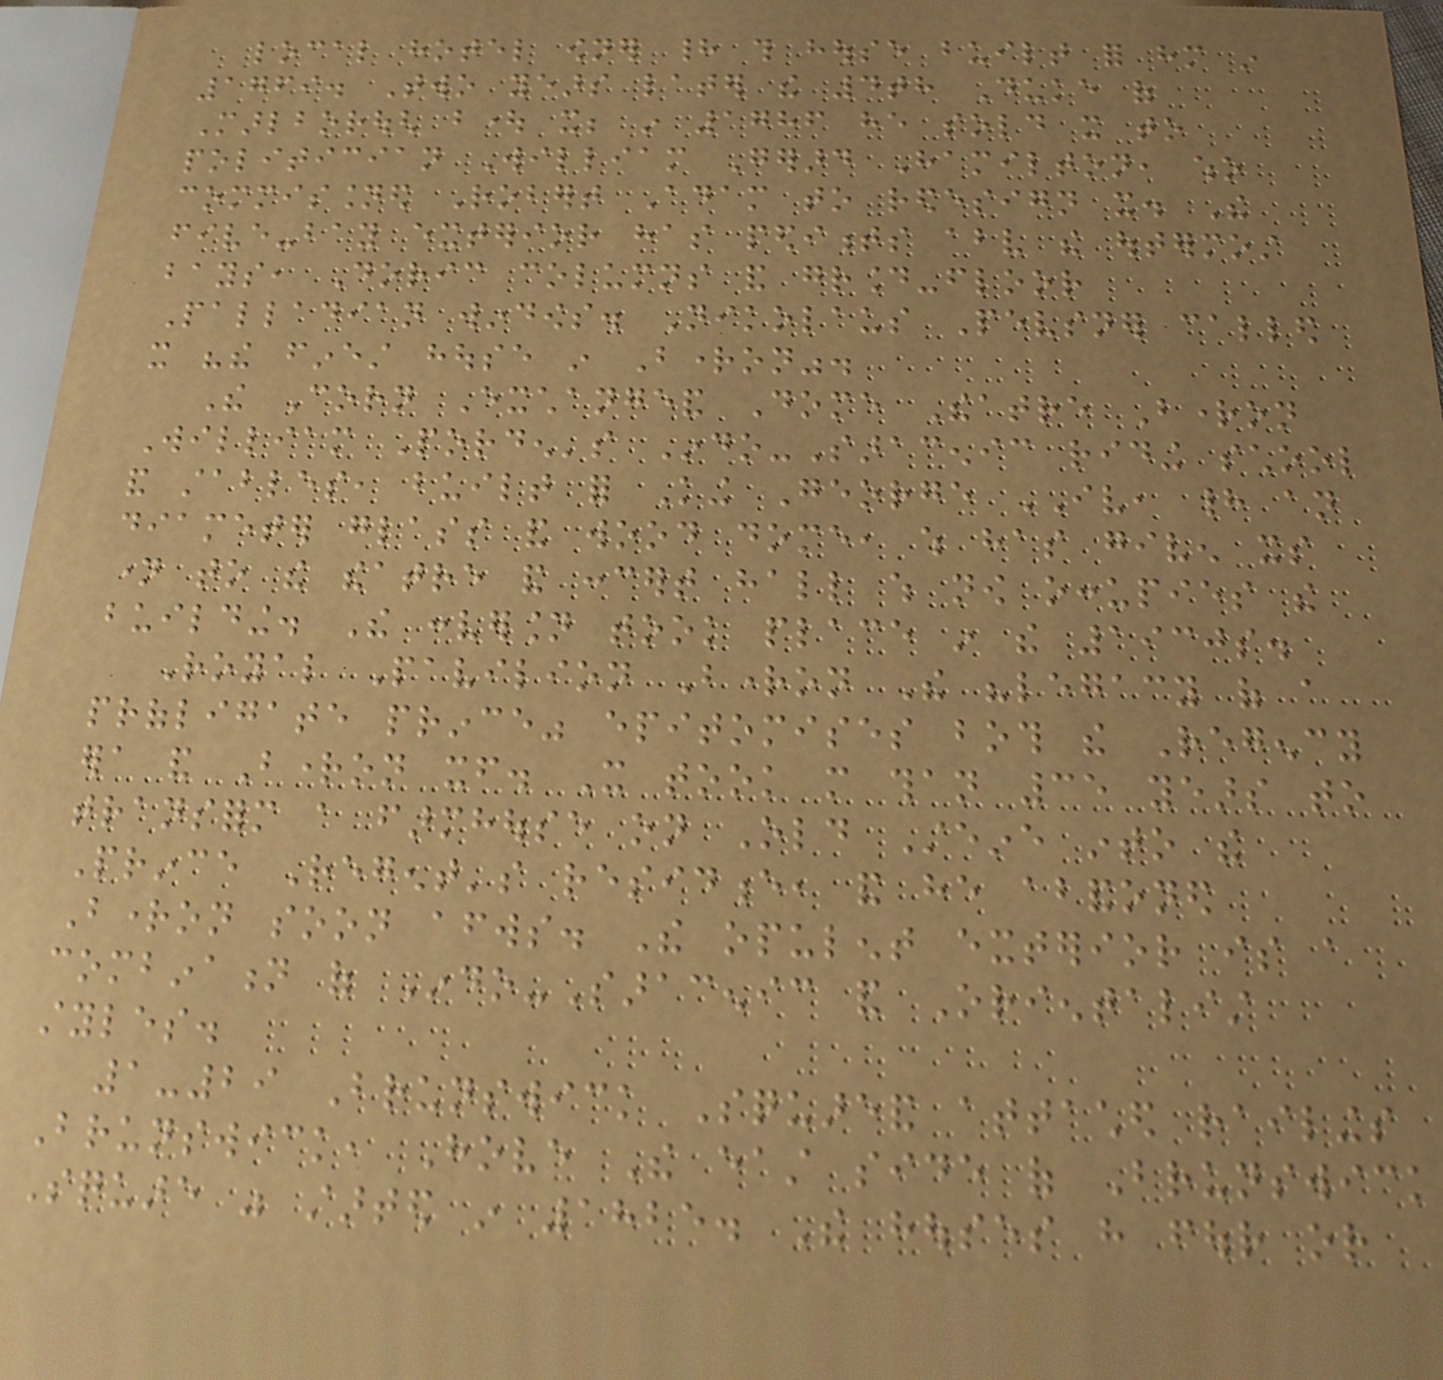local hotel owner had this house built for him in
1769. Two years later the 4th Duke of
Marlborough bought it; in 1786 he sold it to
politician William Gerard Hamilton, who
commissioned Robert Adam to redesign it. The
five-bay exterior has pediments above the outermost
bays, Doric columns and ground-floor
Palladian windows. Nikolaus Pevsner called
it "the finest house in Brighton".
The Corn Exchangeand Dome Theatre Brighton
William Porden's Indo-Saracenic riding school
and stables, built for King George IV, had an
diameter glass and wood dome, which has given its
name to the theatre and concert hall which now occupies the
building. The conversion took place in the 1930s.
Royal Pavilion Brighton The "legacy of a
profligate prince" epitomises both the Regency
era and Brighton itself. It took more than 35 years to
transform a farmhouse on Old Steine into the
Prince Regent's residence, and he abandoned
Brighton soon afterwards. The opulent exterior is a
combination of Indo-Saracenic and Orientalist
styles.
1-29 Brunswick Squareand attached railings
Brunswick, Hove The east side of Brunswick
Square was started in 1825. The houses have four or
